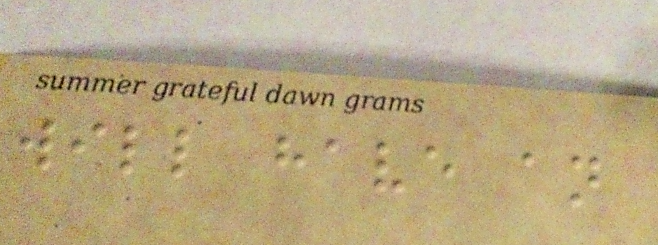will have an
